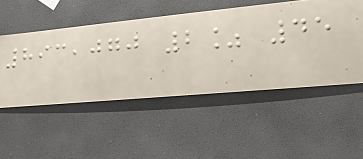893,070 2% 45
